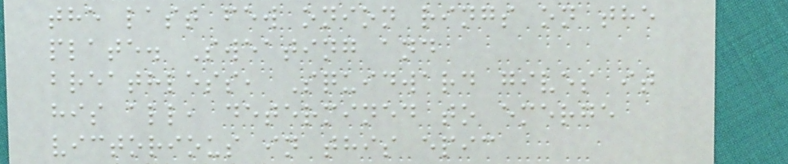the last few onion rings on the
plate. Sweating and
breathless, Squidward gives it
his all, determined to emerge
victorious in this epic
